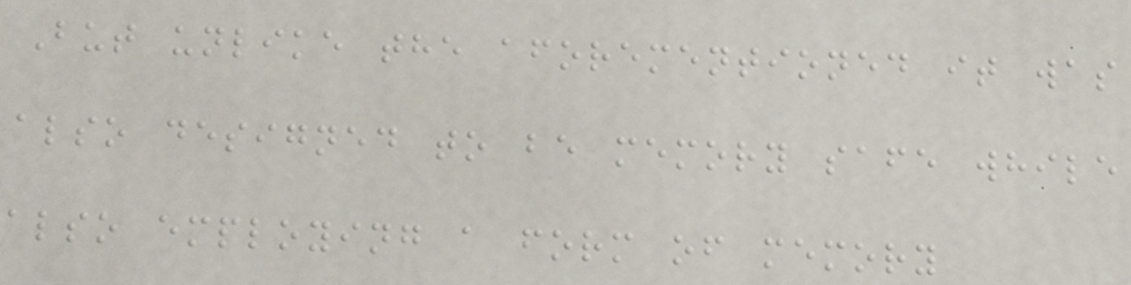But unlike the aforementioned it was
also designed to be memory safe while
also employing a form of memory
